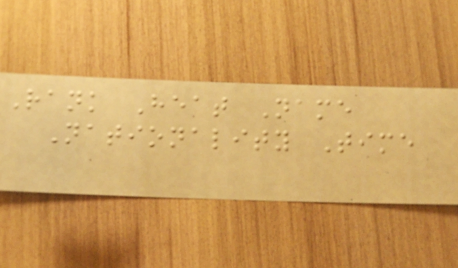Rank Heat Name
Nationality Time
